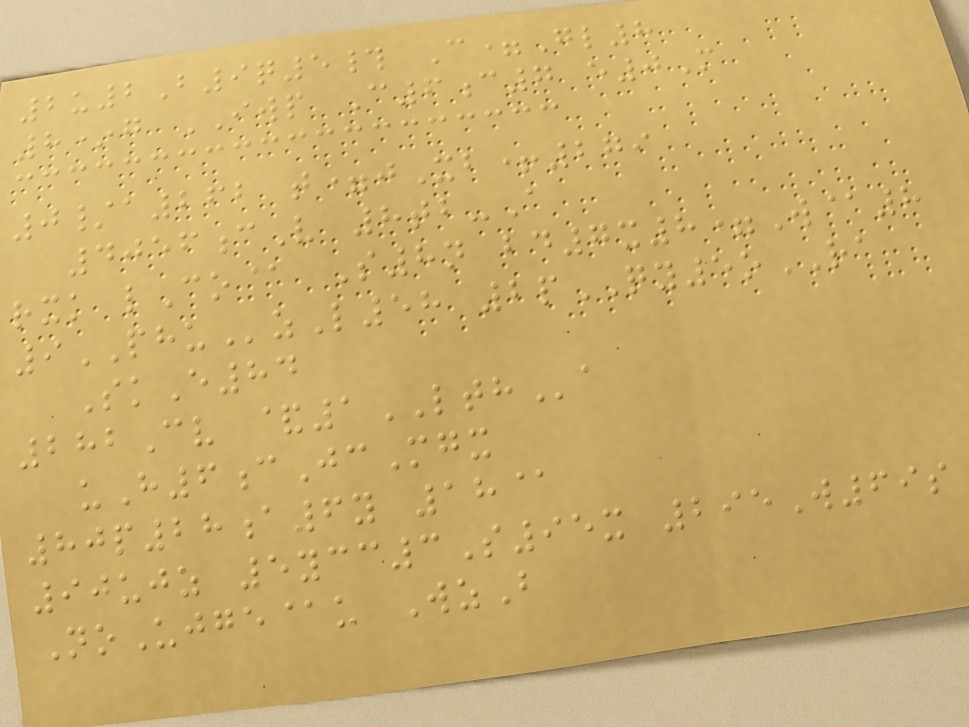2u2B9q5# C=Gl8
8*g IWP C6c7 e0M
0/a262 t=jXb+279
4056cV 8tb-A
rxk lCo@ S8n bd7x8=W@8
9PHUzL58 2pQY5oRA
SkE84
282Cv &1LTHa
uH6cJcMgx
80p28a6y 18@
90ujz 5ycc3S95x 295W69s
NoUjge@u WzB
